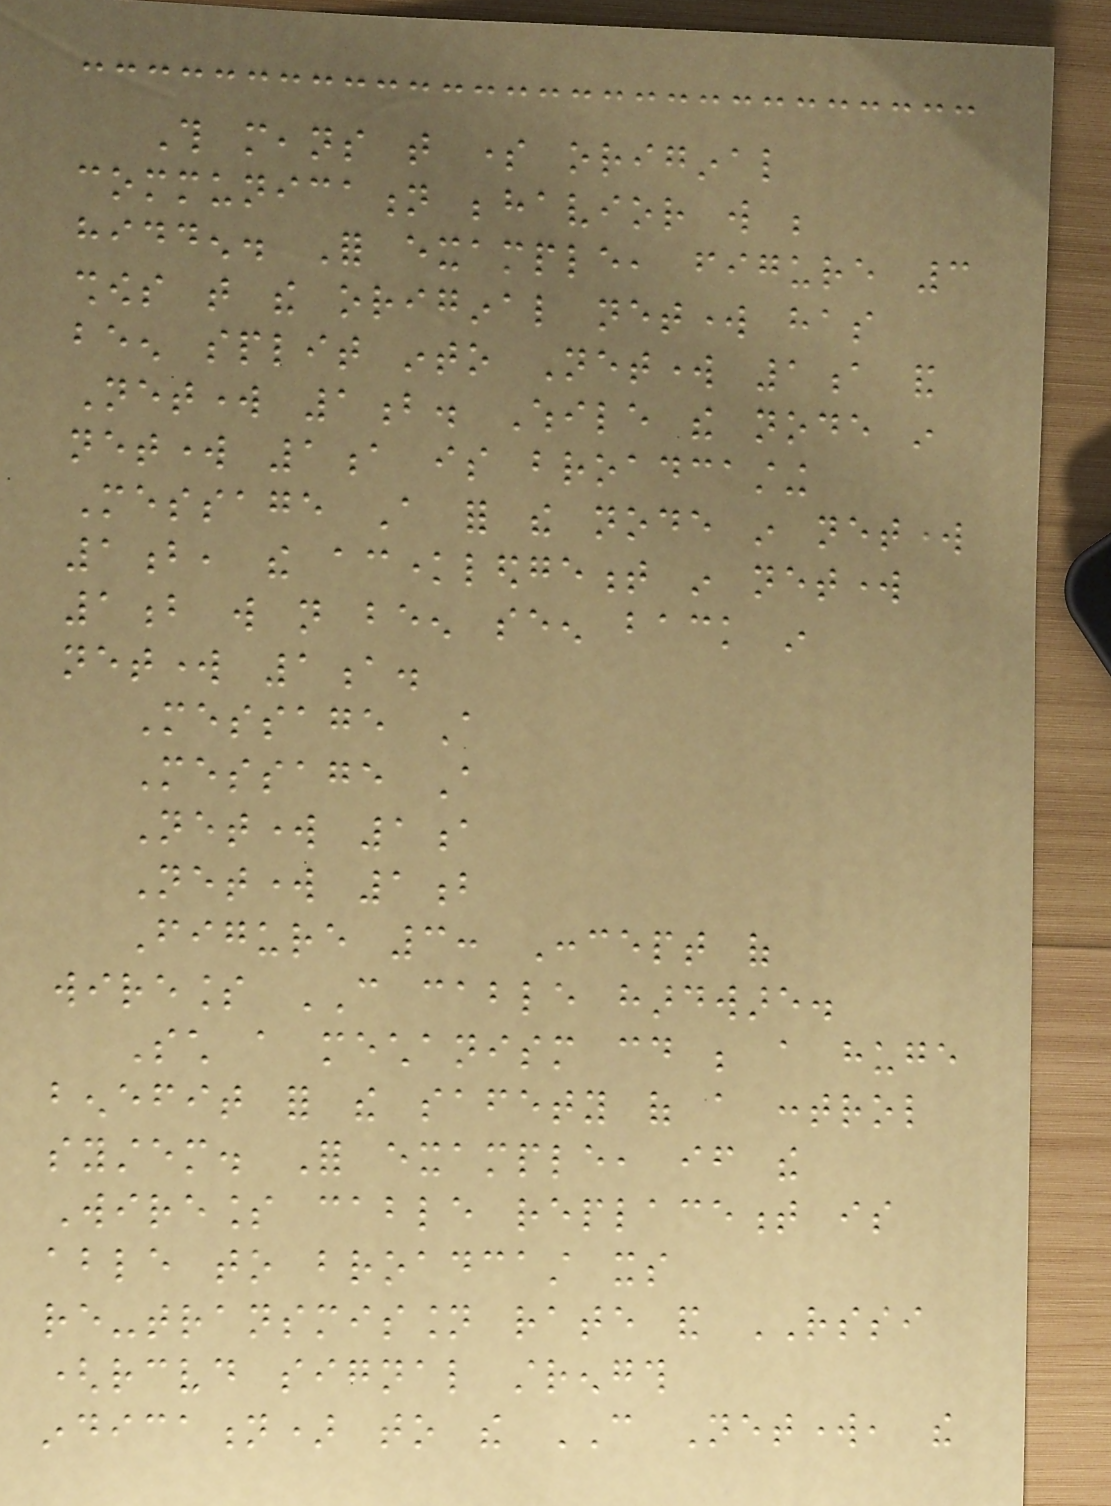This means that some original
communication behavior will be
hidden. For example, figure 3
shows that the original network has
been split into Network 1a and
Network 1b. While the node in
network 1a is broadcasting
Message A for the node in network
1b, the acknowledgement in network
1b will not been seen back in
network 1a.
Message A
Message A
Network 1a
Network 1b
Figure 3: Concept of
wireless CAN cable hardware.
Such a mechanism could be a huge
benefit for the safety of a control
system. For example, if the
Wireless cable replacement is
able to broadcast its
re-transmission rate and RSSI
(received signal strength
indication) to the CAN Network, the
